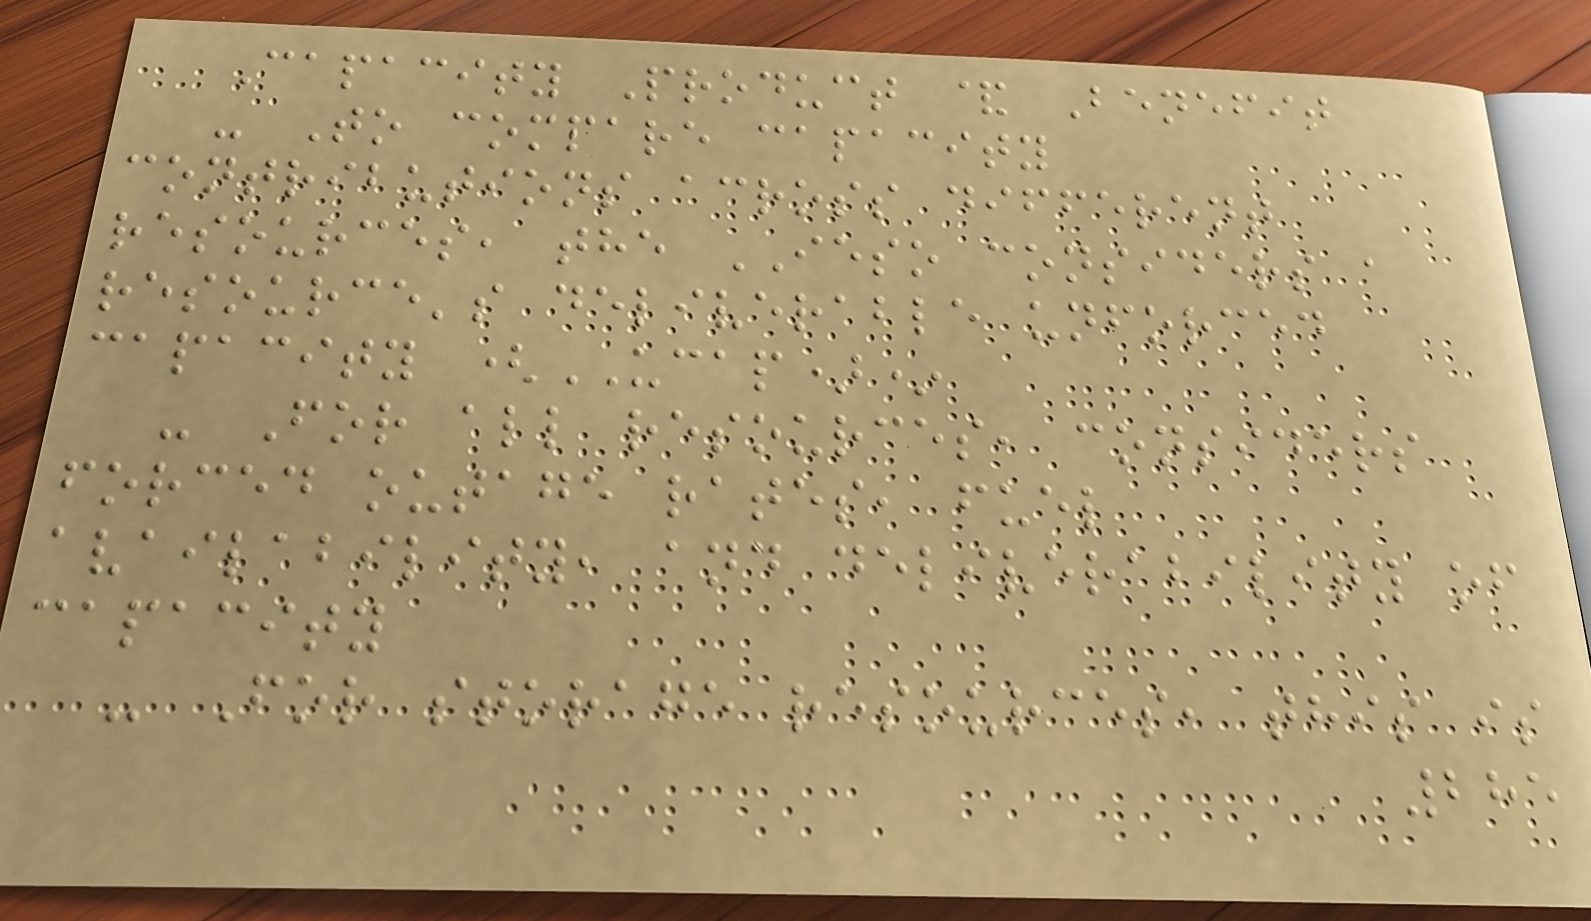Capacity Product & Benefit
- To compare capacity
contributions across different
resources, the IESO considers a
resource's deliverable unforced
capacity (UCAP)*
- For all resources, considers
forced outage rates, fuel
availability, and deliverability of
capacity
- For storage resources, this is
285
